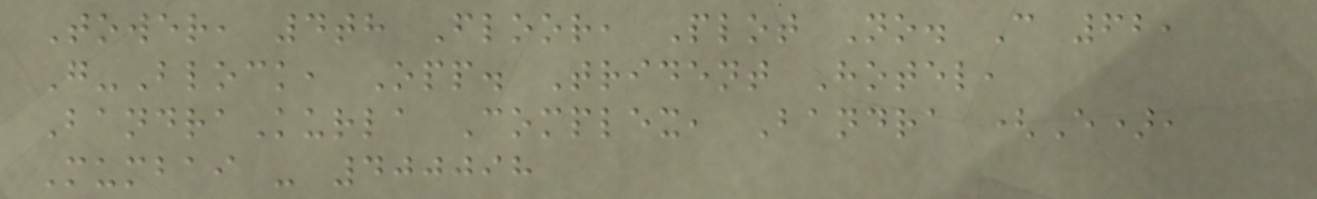Tower, 4th Floor, Plot No. C 62,
G-Block, Opp. Trident Hotel,
BandraKurla Complex, Bandra (E),
Mumbai - 400098
